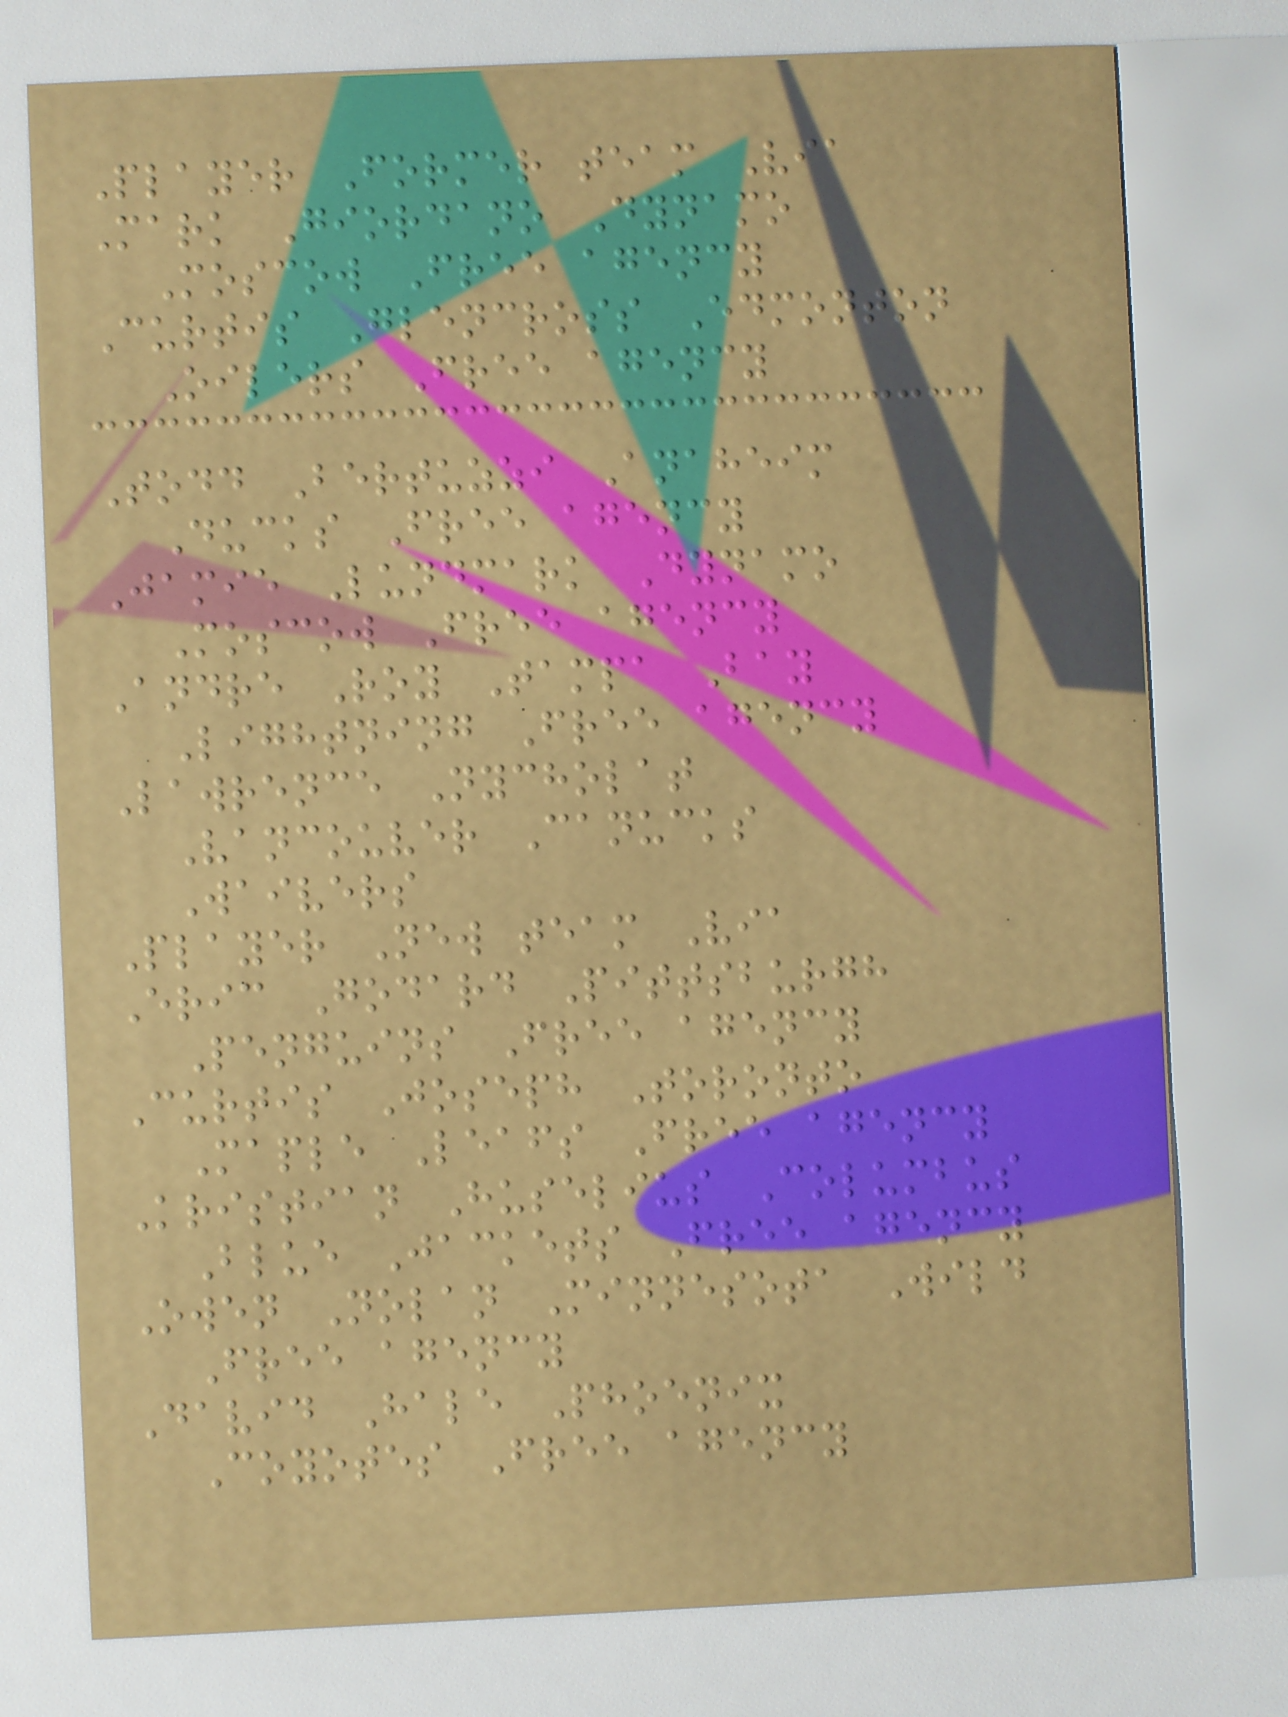Player Former team Via
Mark Giordano Dynamo
Moscow Free agency
Curtis Glencross Edmonton
Oilers Free agency
Todd Bertuzzi Anaheim
Ducks Free agency
Jamie Lundmark Dynamo
Moscow Free agency
Andre Roy Tampa Bay
Lightning Free agency
Lawrence Nycholat
Vancouver Canucks
Waivers
Player New team Via
Eric Godard Pittsburgh
Penguins Free agency
Curtis Joseph Toronto
Maple Leafs Free agency
Kristian Huselius Columbus
Blue Jackets Free agency
Owen Nolan Minnesota Wild
Free agency
David Hale Phoenix
Coyotes Free agency
